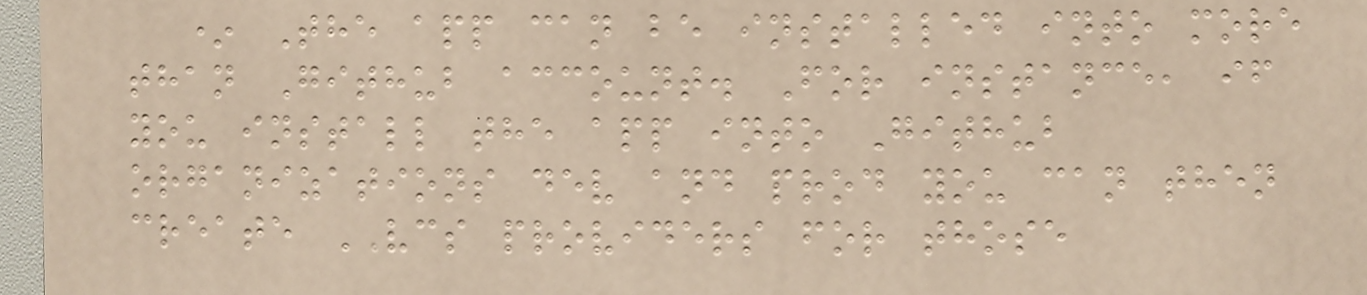* The app can be installed into more
than Github account. For instance, if
you install the app into Github
organizations dev and prod you can then
create VCS providers for those
